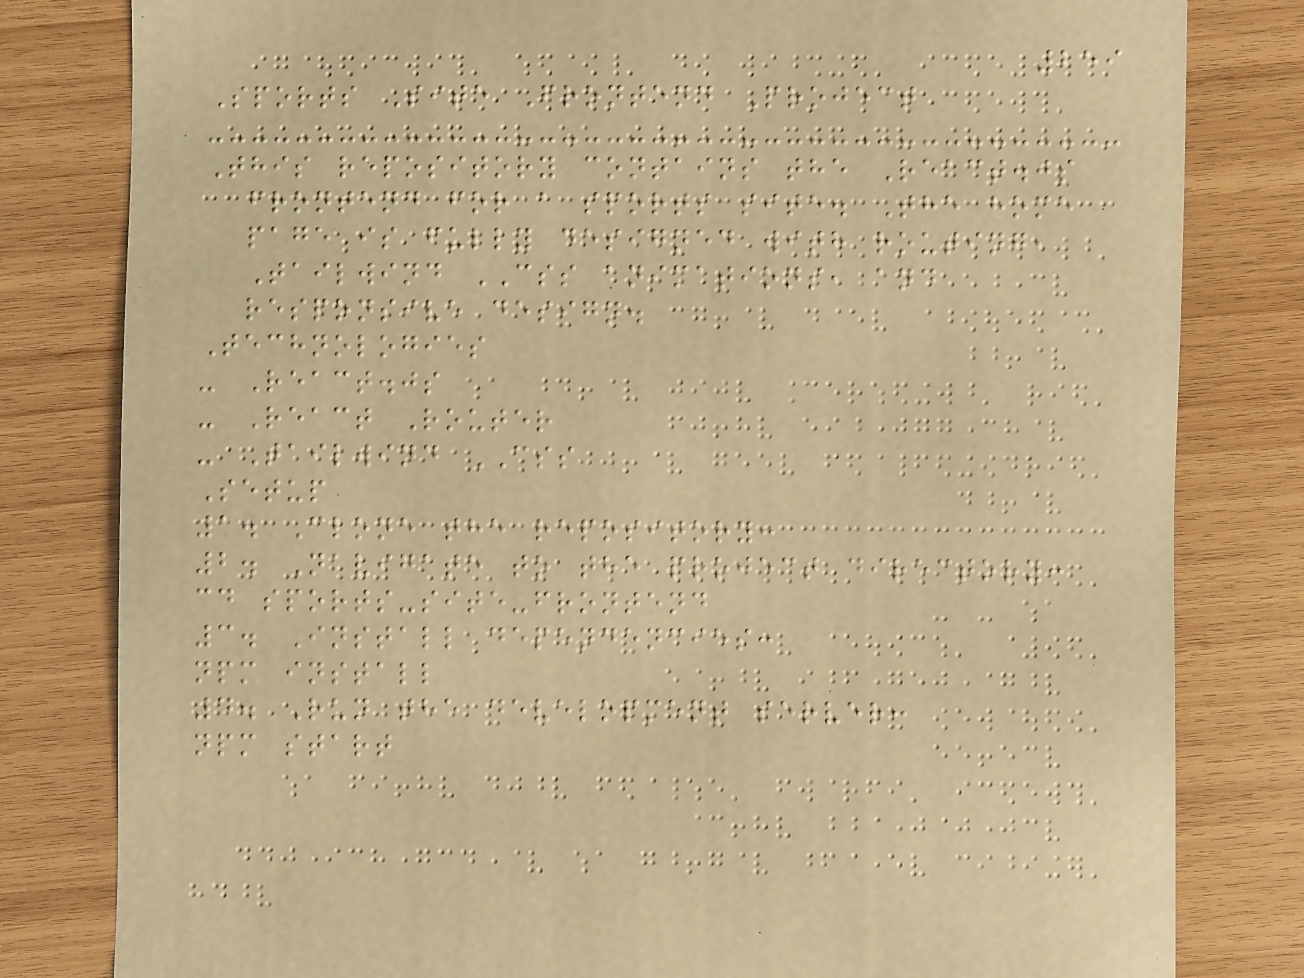259
Sports Site Frontend Project
This repository contains the React.js
frontend for a sports site. The home
page is fully designed with routing,
Tailwind CSS animations, and
responsive design.
Technologies
- React.js
- React Router
- Tailwind CSS
Setup
1. Clone the repository:
2. Navigate to the project directory:
cd sports-site-frontend
3. Install dependencies:
npm install
4. Run the development server:
npm start
